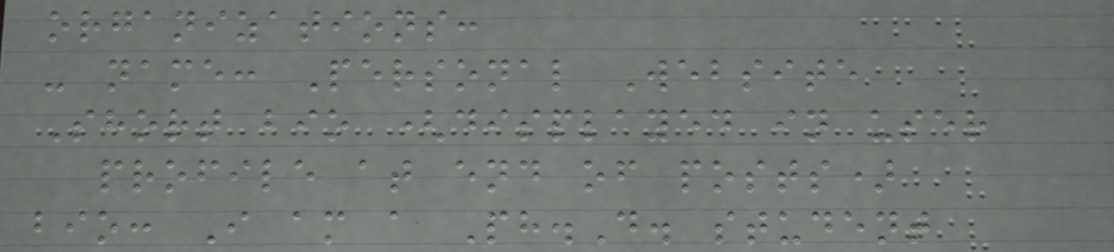organizations:
- name: Personal Website
Short bio (displayed in user
profile at end of posts)
bio: I am a Ph.D. student
